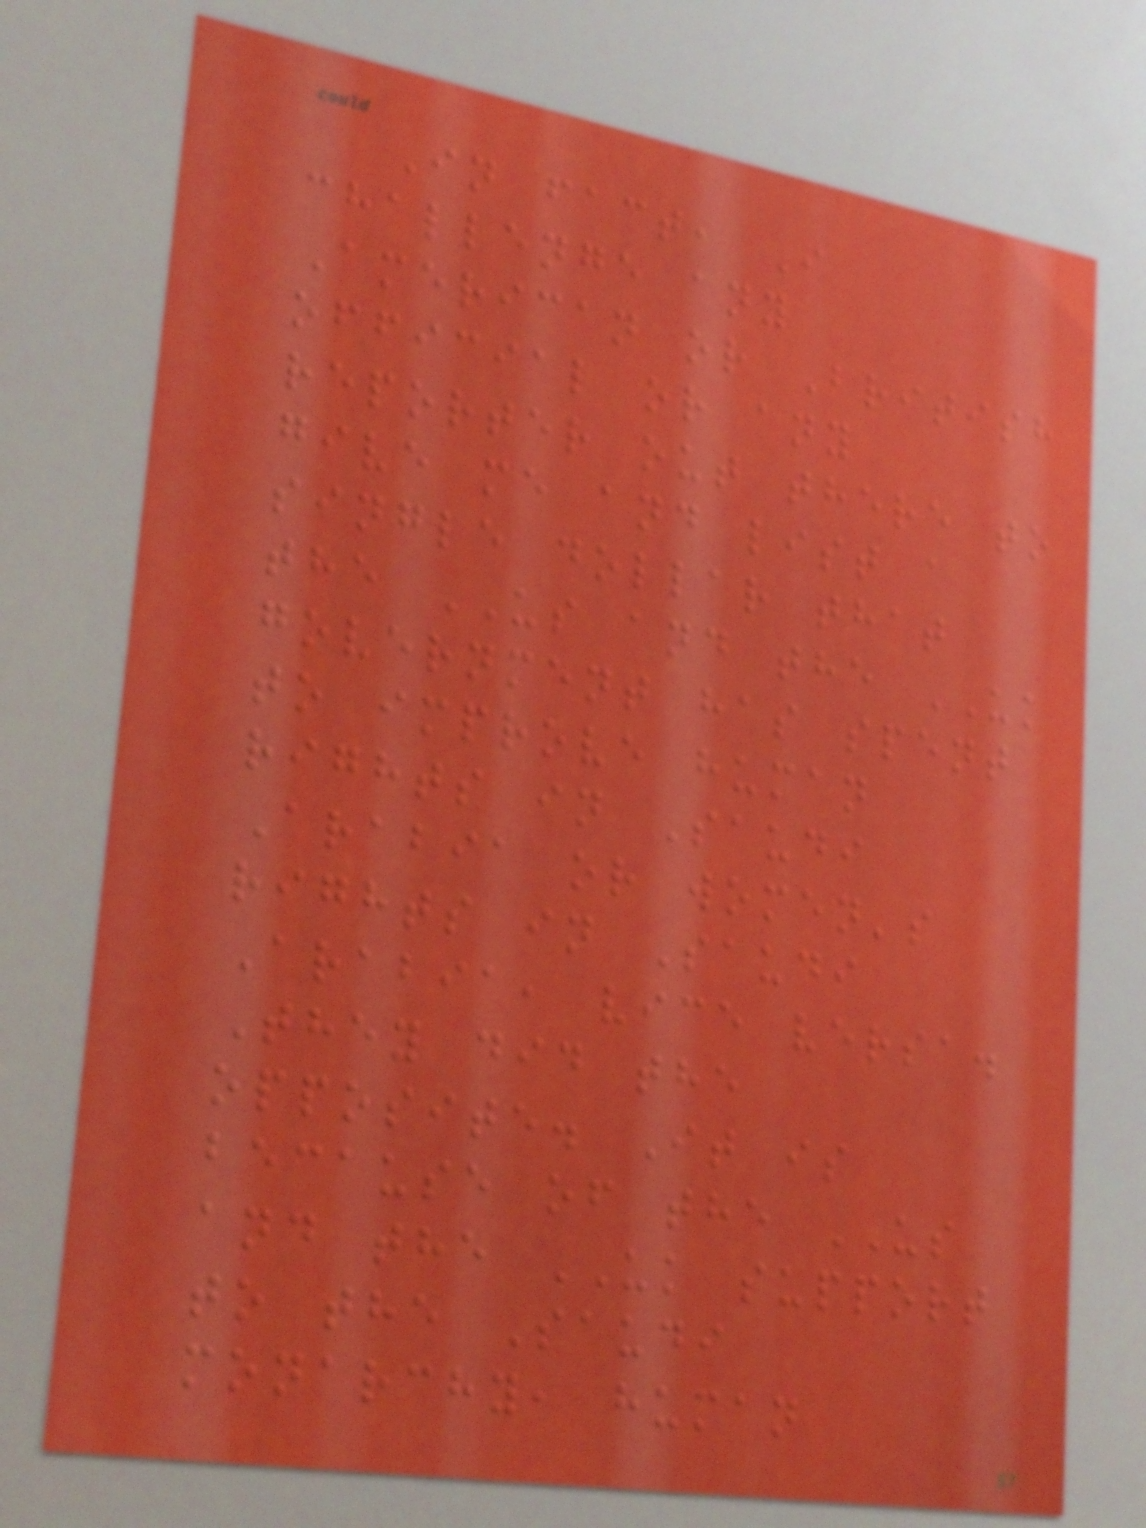In fact, I
challenge any
American or British
official or any
reporter out there to
give me and list a
single dollar that
the US and the UK
government has spent
to improve human
rights in Saudi
Arabia or women's
rights in Saudi
Arabia, vice versa.
They did the
opposite. It is
because of the US
and the UK support
to the Saudi
monarchy, human
